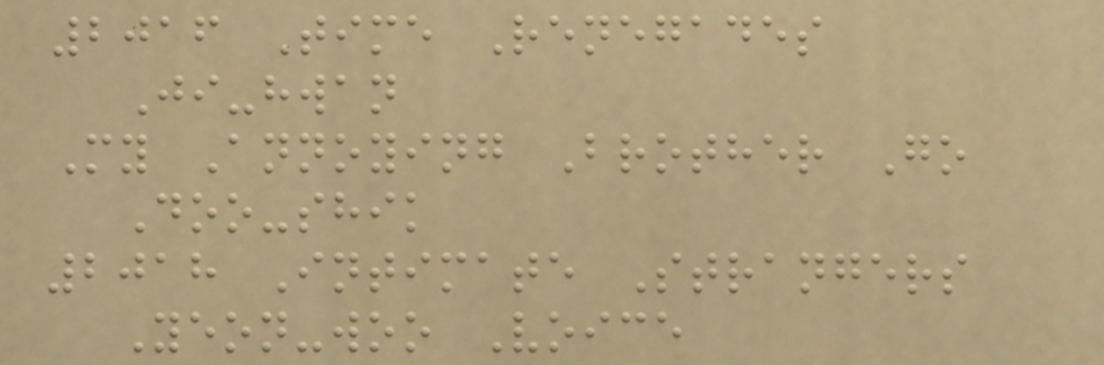2016 Time Renegades
Ji-hwan
My Annoying Brother Go
Doo-shik
2018 Intimate Strangers
Yeon-woo Voice
